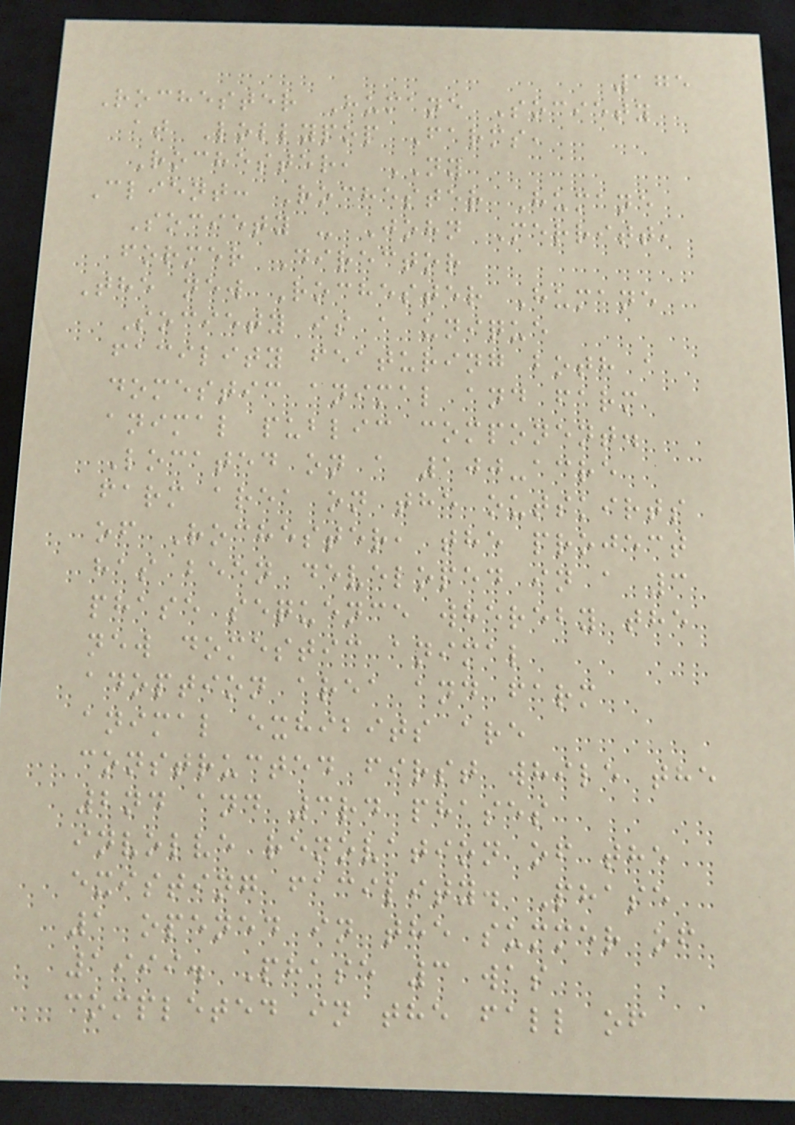175
Rochester Humane Society
at Lollypop Farms,
Rochester, NY
Client: Rochester Humane
Society - John Merritt,
former Director
The new Rochester Humane
Society is a unique
facility featuring both a
domestic animal and farm
animal public component.
Located on a 100-acre
farm area on the outskirts
of Rochester, the project
has been developed in a 3
phase sequence whereby the
new domestic animal
adoption area and farm
animal exhibits are
constructed first while the
2nd and 3rd phases
involve renovation of the
existing facility. Phase
1 opened in the summer of
1999. Phase 3 was
completed in the fall of
